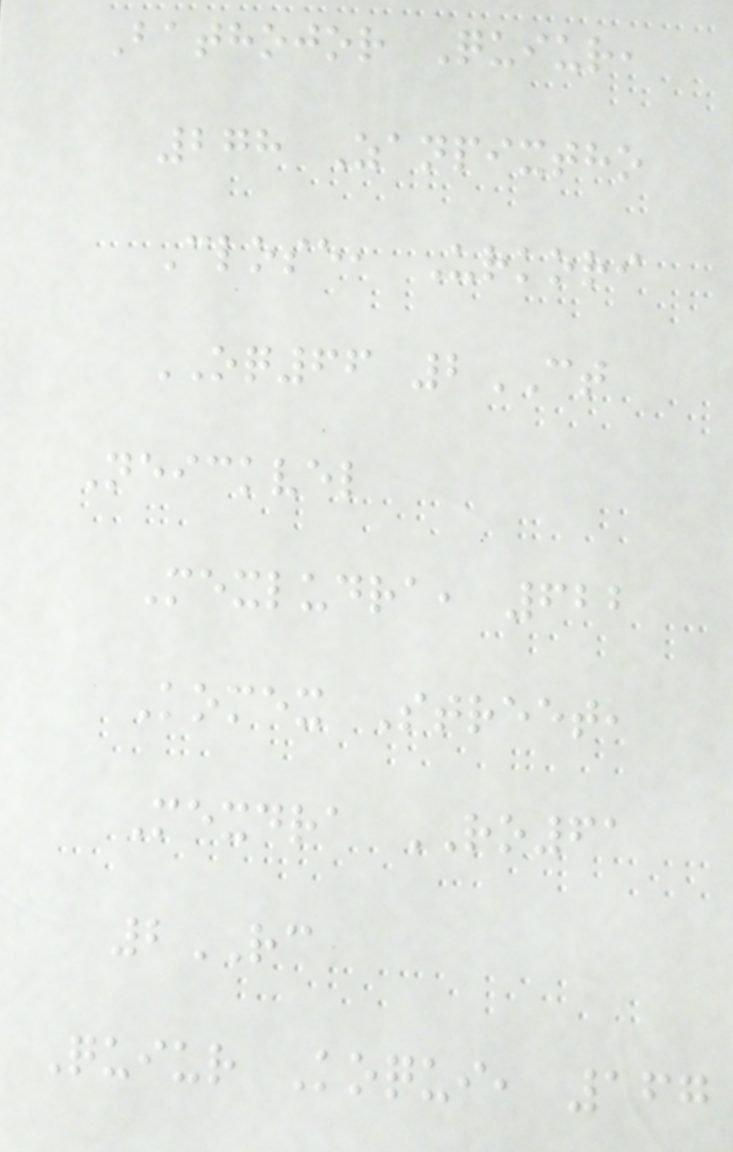Bathojor Quiur,
278 Zanpixtho
Close, Urkori
OQ66 2CT
Neickvel
Mexludra, 622
Komex Street,
Mexdra RO61
2RC
Quiur Koqui, 167
